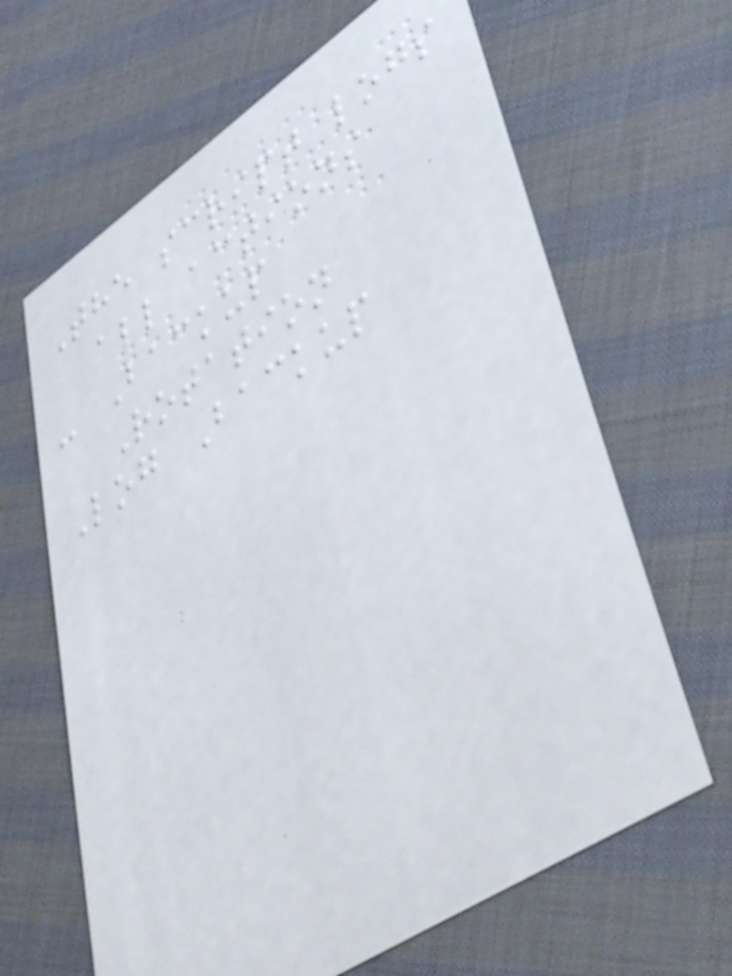The script logs
all actions
- Backup
Rotation
Log Backup
